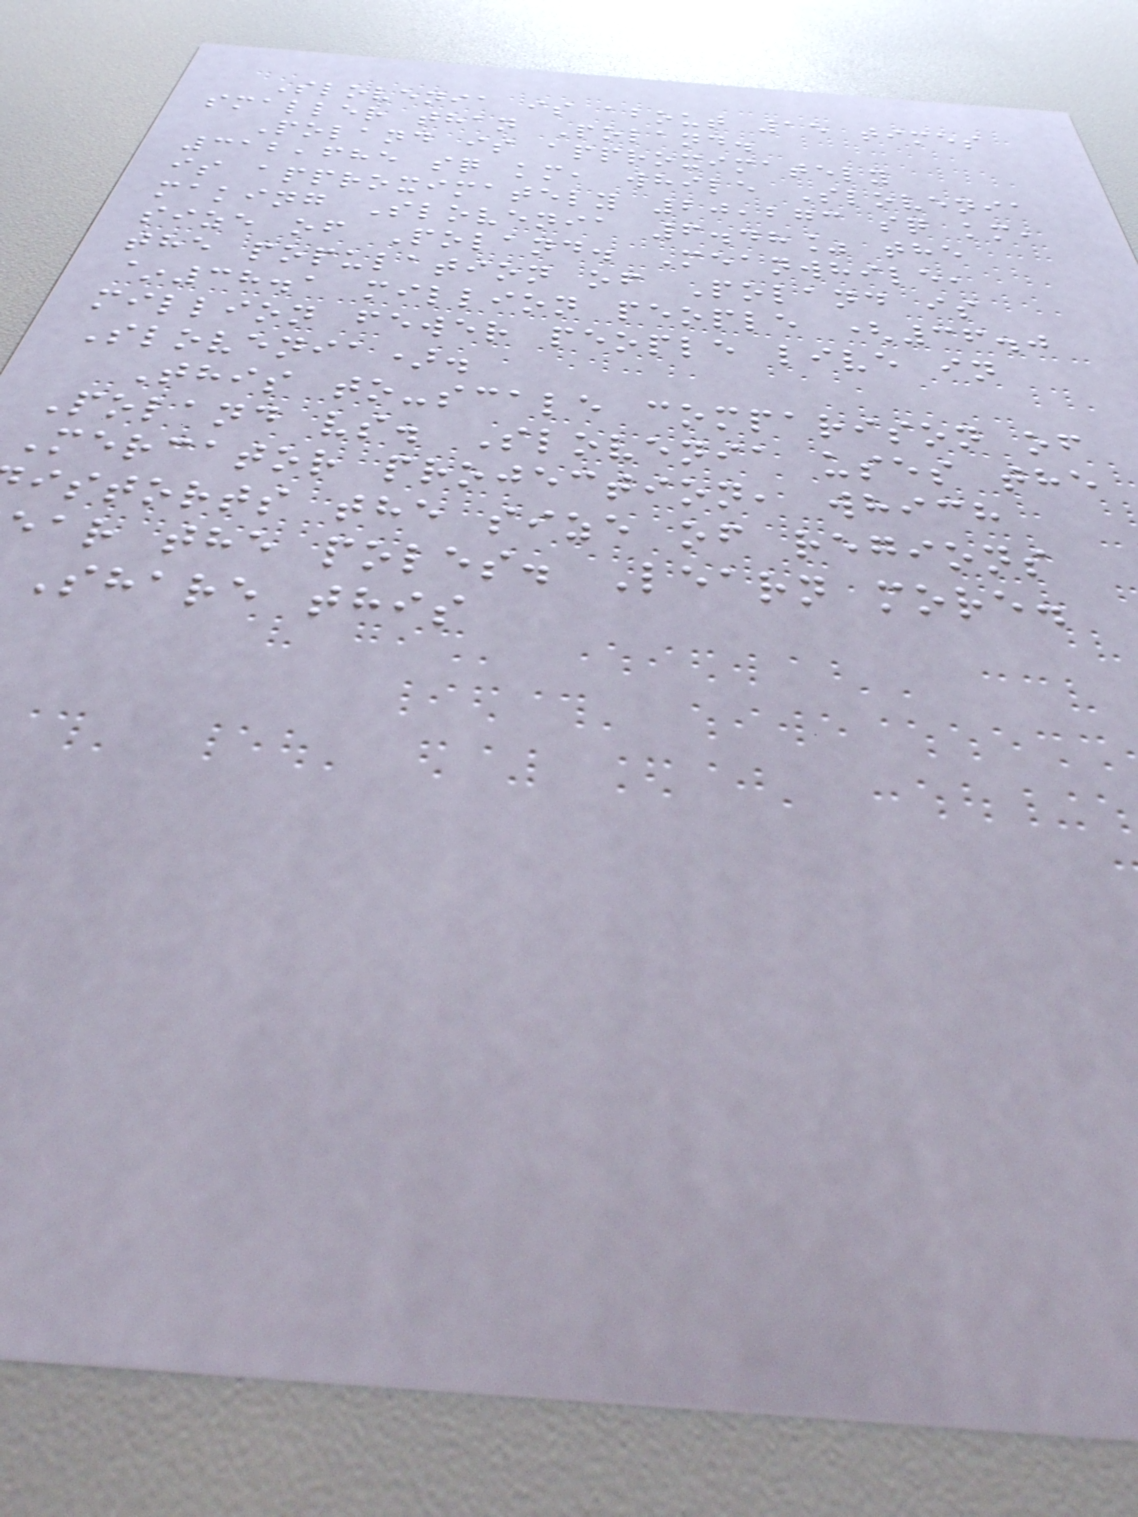Slovenia is about 15 times
smaller than Poland.
Poland is approximately
312,685 sq km, while Slovenia
is approximately 20,273 sq km,
making Slovenia 6.48% the
size of Poland. Meanwhile,
the population of Poland is
~38.1 million people (36.0
million fewer people live in
Slovenia).
This to-scale comparison of
Poland vs. Slovenia uses the
Mercator projection, which
istorts the size of regions
ear the poles. Learn more.
Share this
